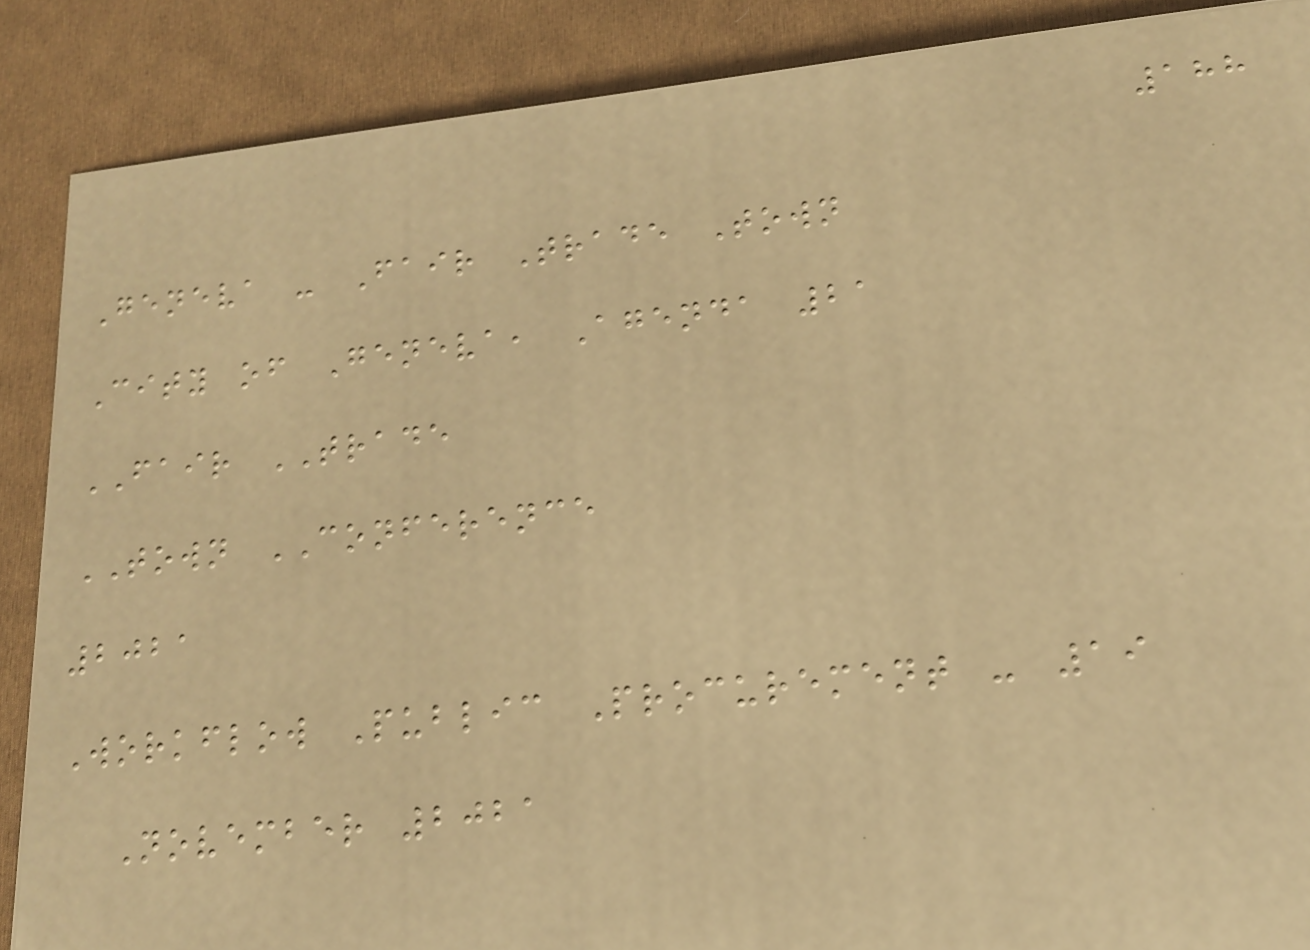188
Geneva - Fair Trade Town
City of Geneva, Agenda 21
FAIR TRADE
TOWN CONFERENCE
2021
Workflow Public Procurement - 19
November 2021
